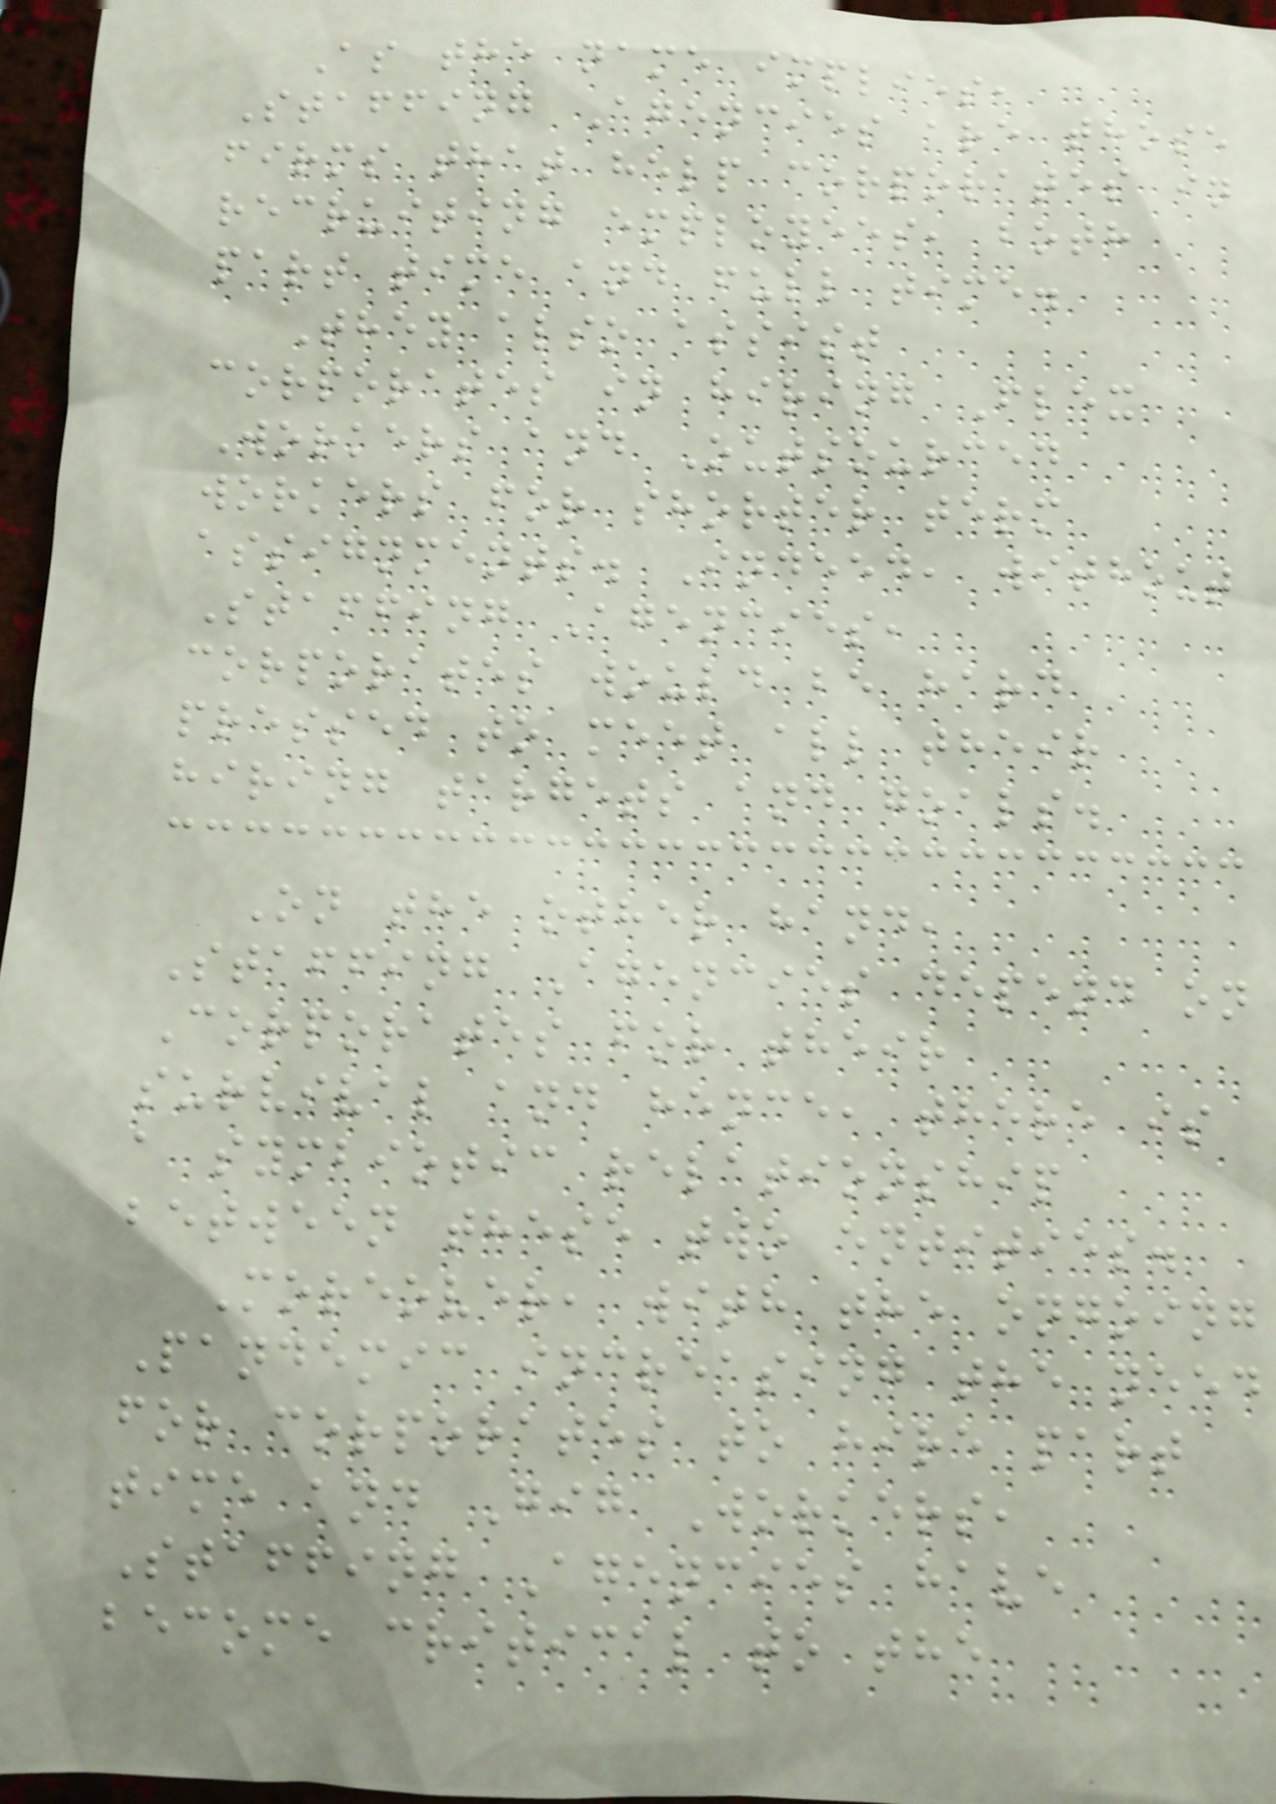As the name implies,
Staffing Agencies are those
firms that help corporates in
recruiting employees, both
part time and full time.
They also assist
corporates in hiring Flex
Workers and Outsourced
workers for shorter term
assignments. Indeed, without
Staffing Agencies,
corporates would be hard
pressed to meet all their
hiring targets and goals.
On the other hand,
Staffing Agencies depend on
Corporates for their
survival and hence, there is
a symbiotic relationship
between these two entities.
Moreover, with the ongoing
Pandemic increasing the need
for corporates to hire part
time and Gig Workers,
Staffing Agencies have
become critical to the
